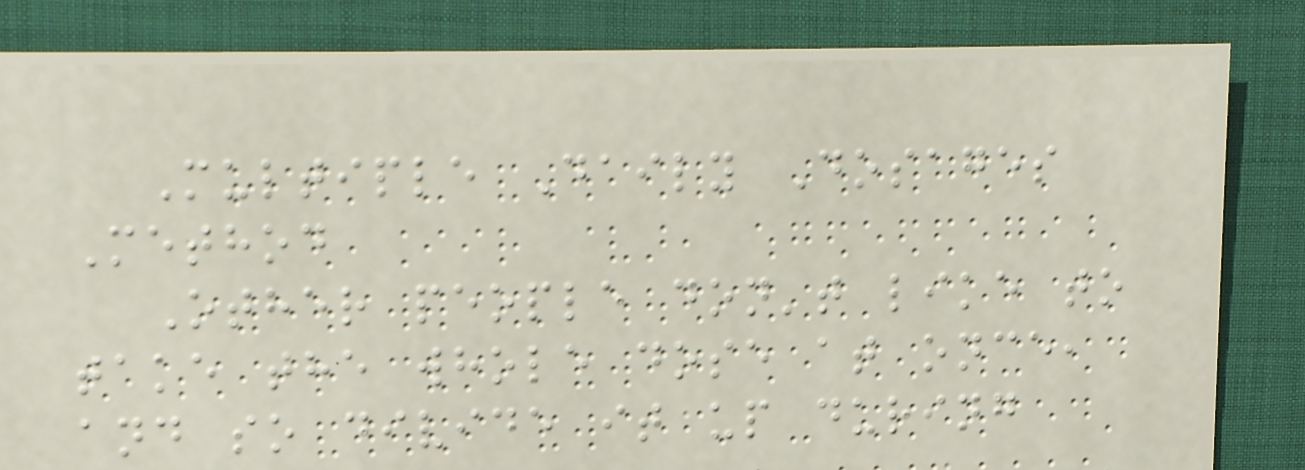Multiple Daily Dosages
Method
Other people don't like to
take the whole dose at once,
and so divide it up during
